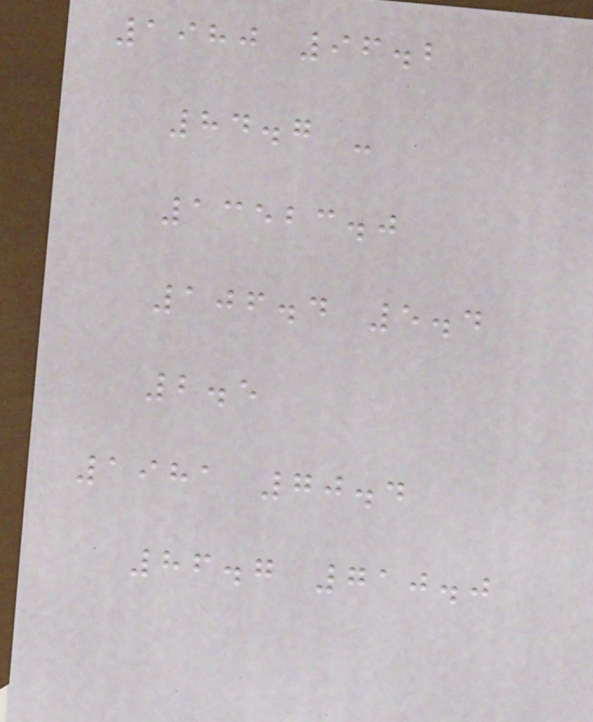1980 96.2
84.7 -
13523.0
106.4 5.4
2.5
1981 70.4
86.7 710.0
